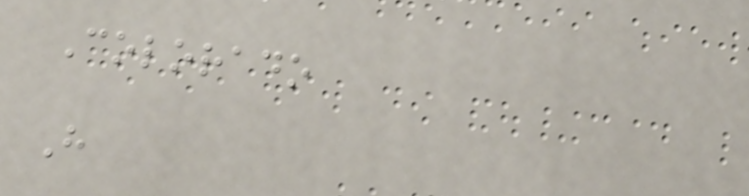Colorado
H
